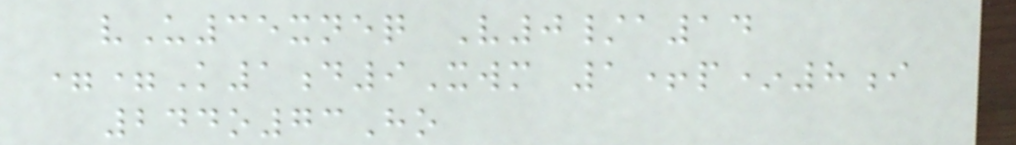vU35xneq V0/a14
==K1d9Xwm 1+p*8i
244o73Ho
